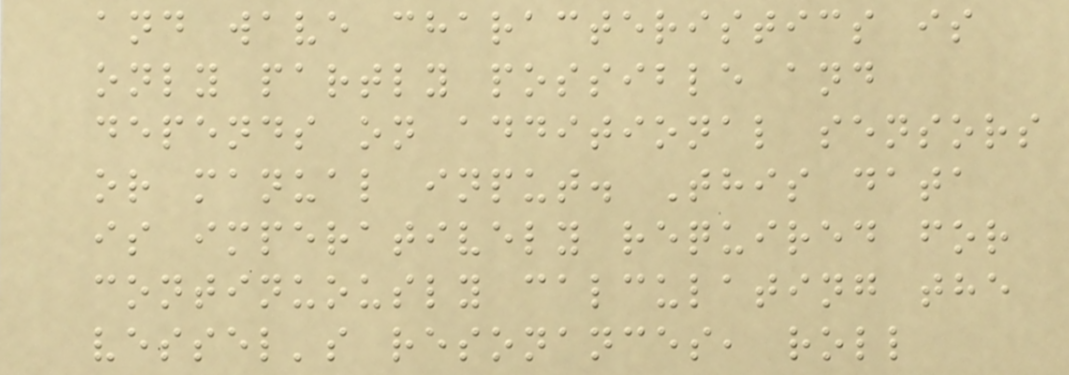and wave characteristics is
only partly possible and
depends on additional sensors
or manual input. This data
is imperatively required for
continuously calculating the
vessel's resonances, roll
